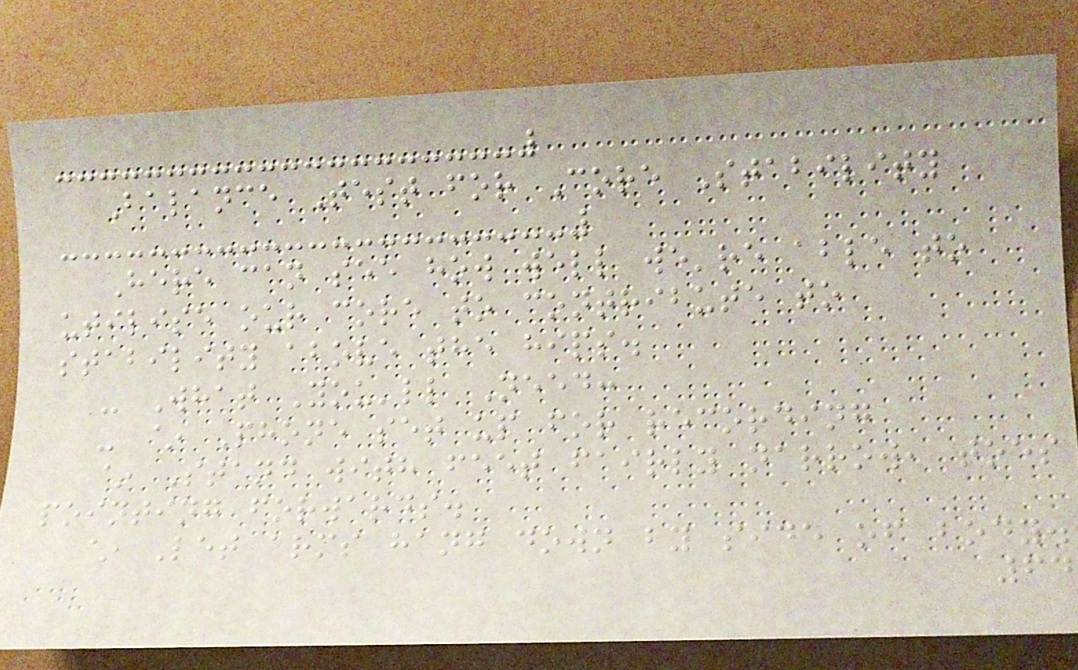Balance Test for Core Stability
Here can see how well we're able to
utilise our core to contribute to
stability above the hips.
- What You'll Need:
- ~ Phone set up for recording
~ Stand with feet fairly narrow, toes
pointing forwards.
~ Let arms hang down by side of body.
64
